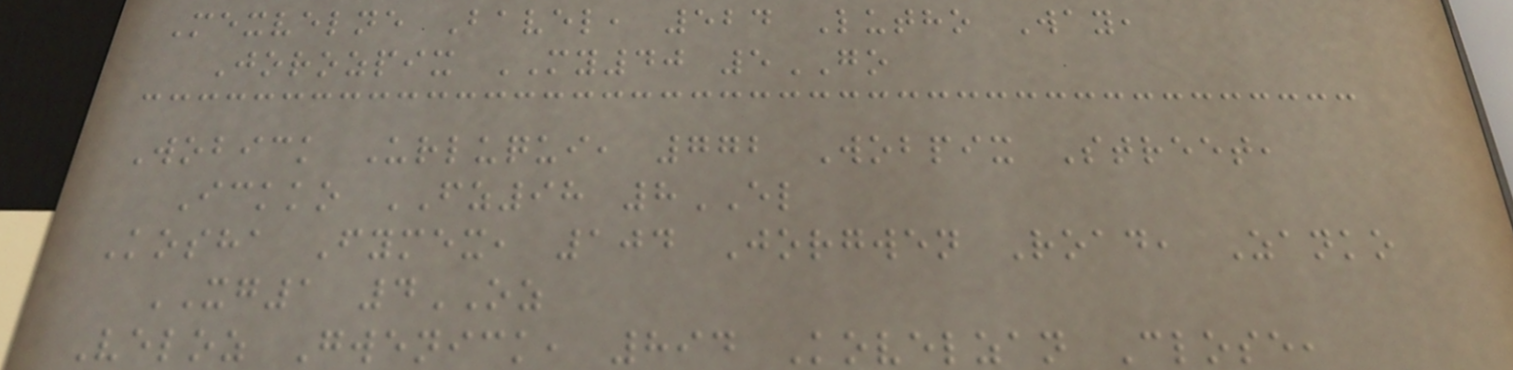Mexvelne Bavel, 524 Lutho Way,
Jorozpix MY40 5GO
Wobick Urluqui, 772 Wobpix Street,
Ickko FZ98 8EL
Kosha Fymex, 104 Jorgwen Road, Zanko
XG1 4OZ
Veloz Gwenick, 894 Kovelzan Close,
